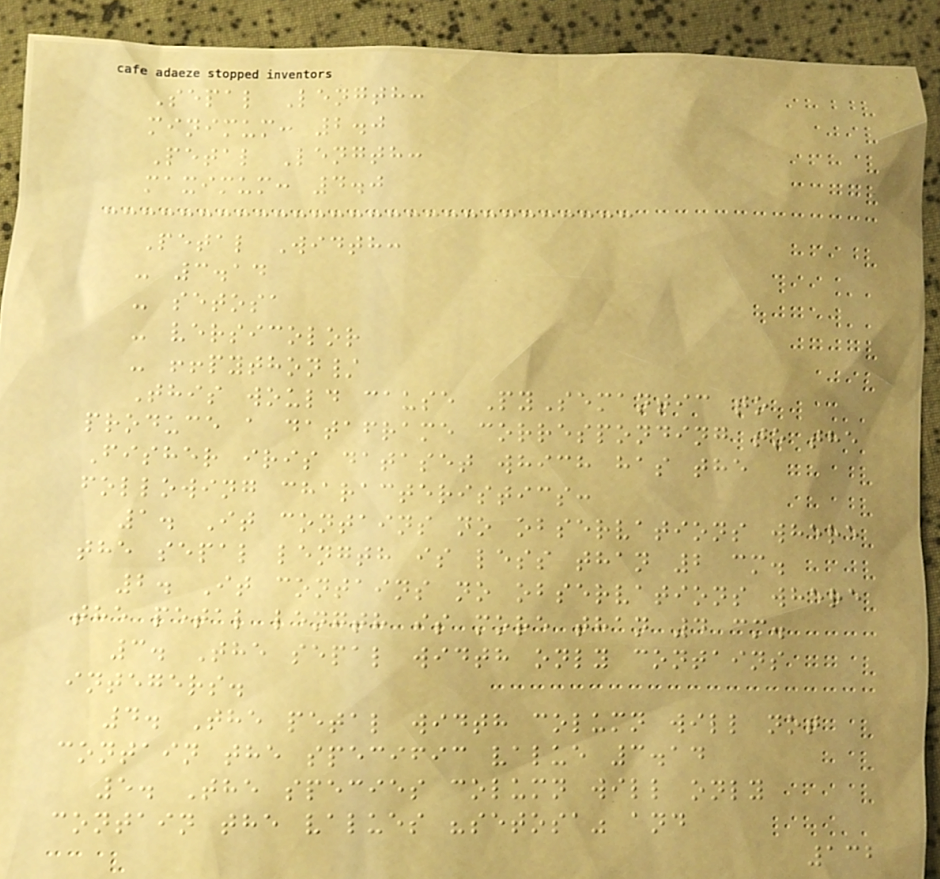Sepal Length:
minimum: 2.0
Petal Length:
maximum: 4.0
Petal Width:
- 3.14
- setosa
- versicolor
- !!python/
This would cause PySemantic to
produce a dataframe corresponding to the
Fisher iris dataset which has the
following characteristics:
1. It contains no observations where
the sepal length is less than 2 cm.
2. It contains no observations where
the petal length is more than 4 cm.
3. The sepal width only contains
integers.
4. The petal width column will not
contain the specific value 3.14
5. The species column will only
contain the values "setosa" and
132
